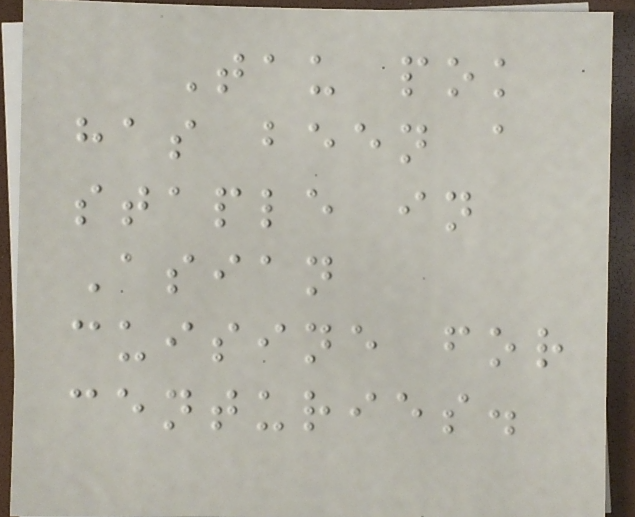Tau pok
has been a
staple in
Asian
cuisine for
centuries.
